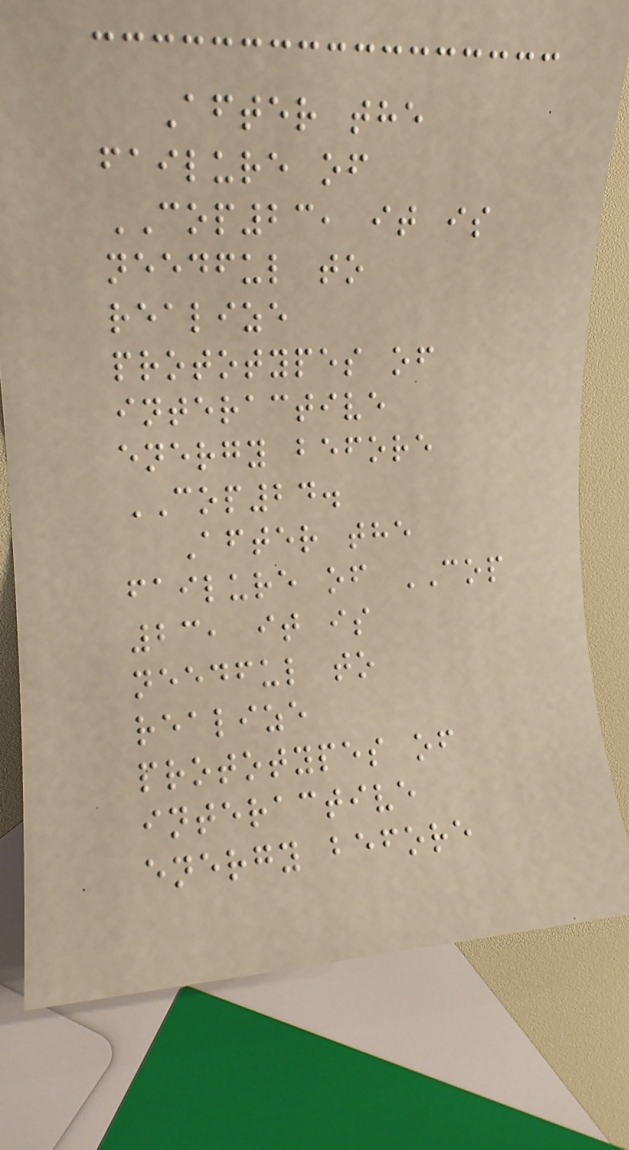After the
failure of
COP23, it is
needful to
realize
prototypes of
interactive
energy before
COP24.
After the
failure of COP
23, it is
needful to
realize
prototypes of
interactive
energy before
